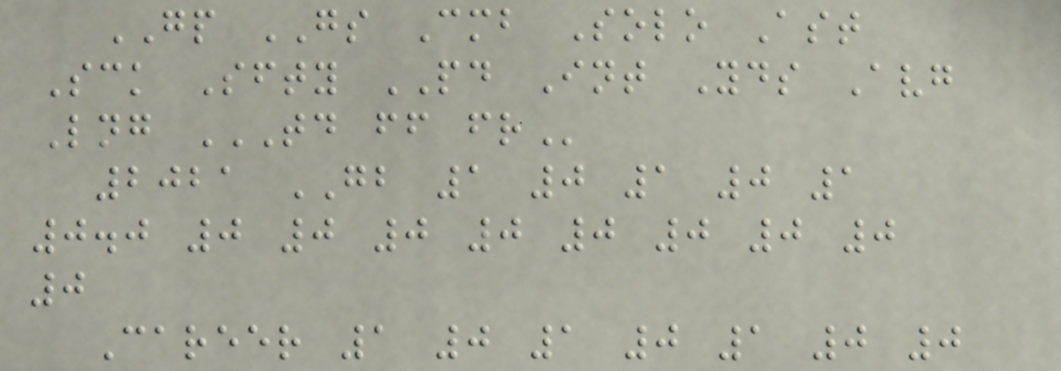GP GS Cmb Solo Ast
Sck Sfty PD Int Yds Avg
Lng TD FF FR
2021 GB 1 0 1 0 1
0.0 0 0 0 0 0 0 0 0
0
Career 1 0 1 0 1 0 0
